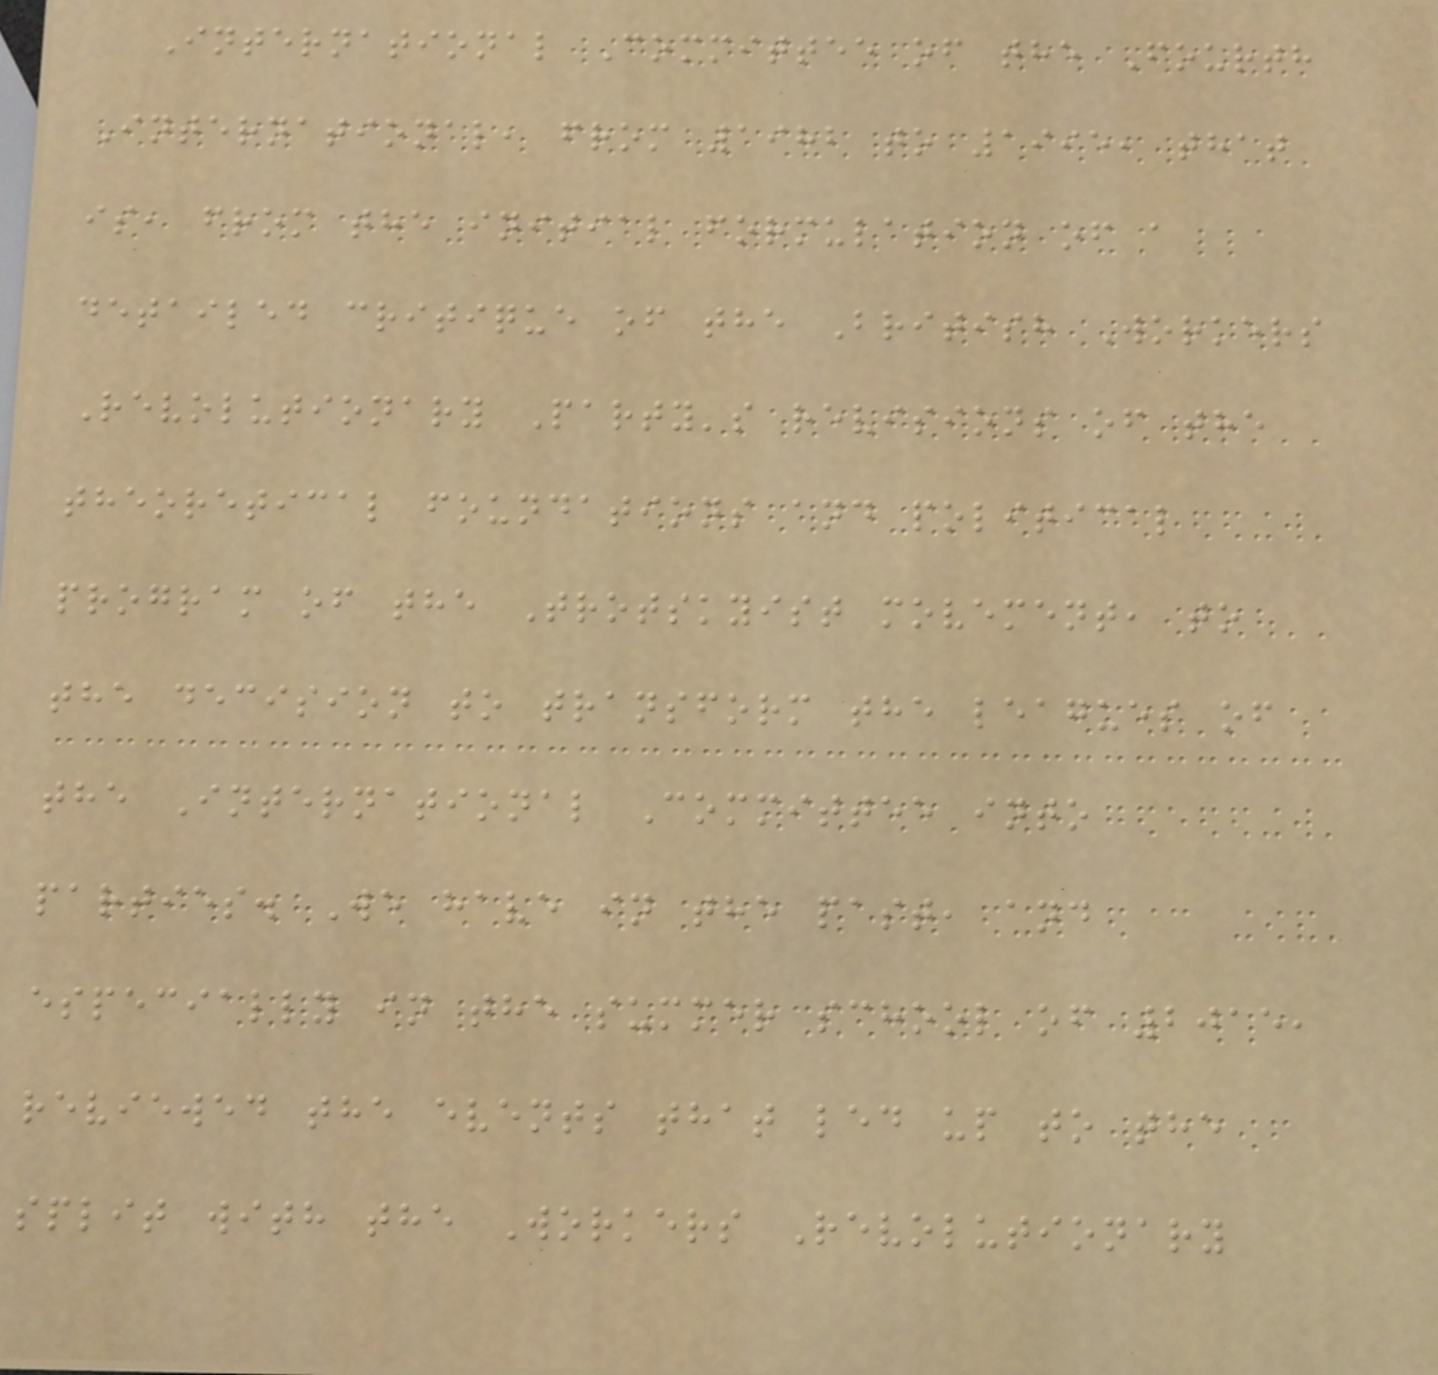International Committee of the Fourth
International, from 1982 to 1995, that
is, from the initial formulation of a
detailed critique of the British Workers
Revolutionary Party's revisions of the
theoretical foundations and political
program of the Trotskyist movement, to
the decision to transform the leagues of
the International Committee into
parties. We have in the past, and
especially in the summer school of 2015,
reviewed the events that led up to the
split with the Workers Revolutionary
